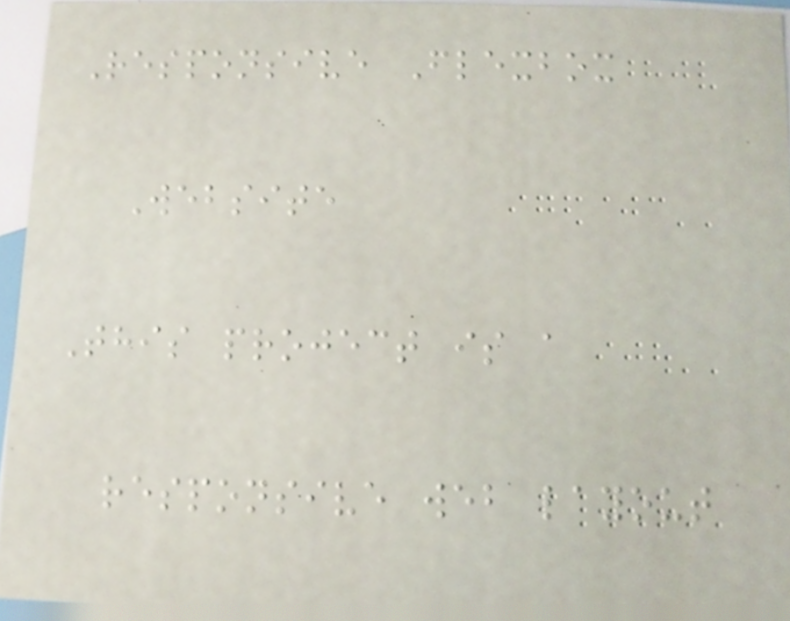Responsive Flexbox
Website
This project is a
responsive web layout
